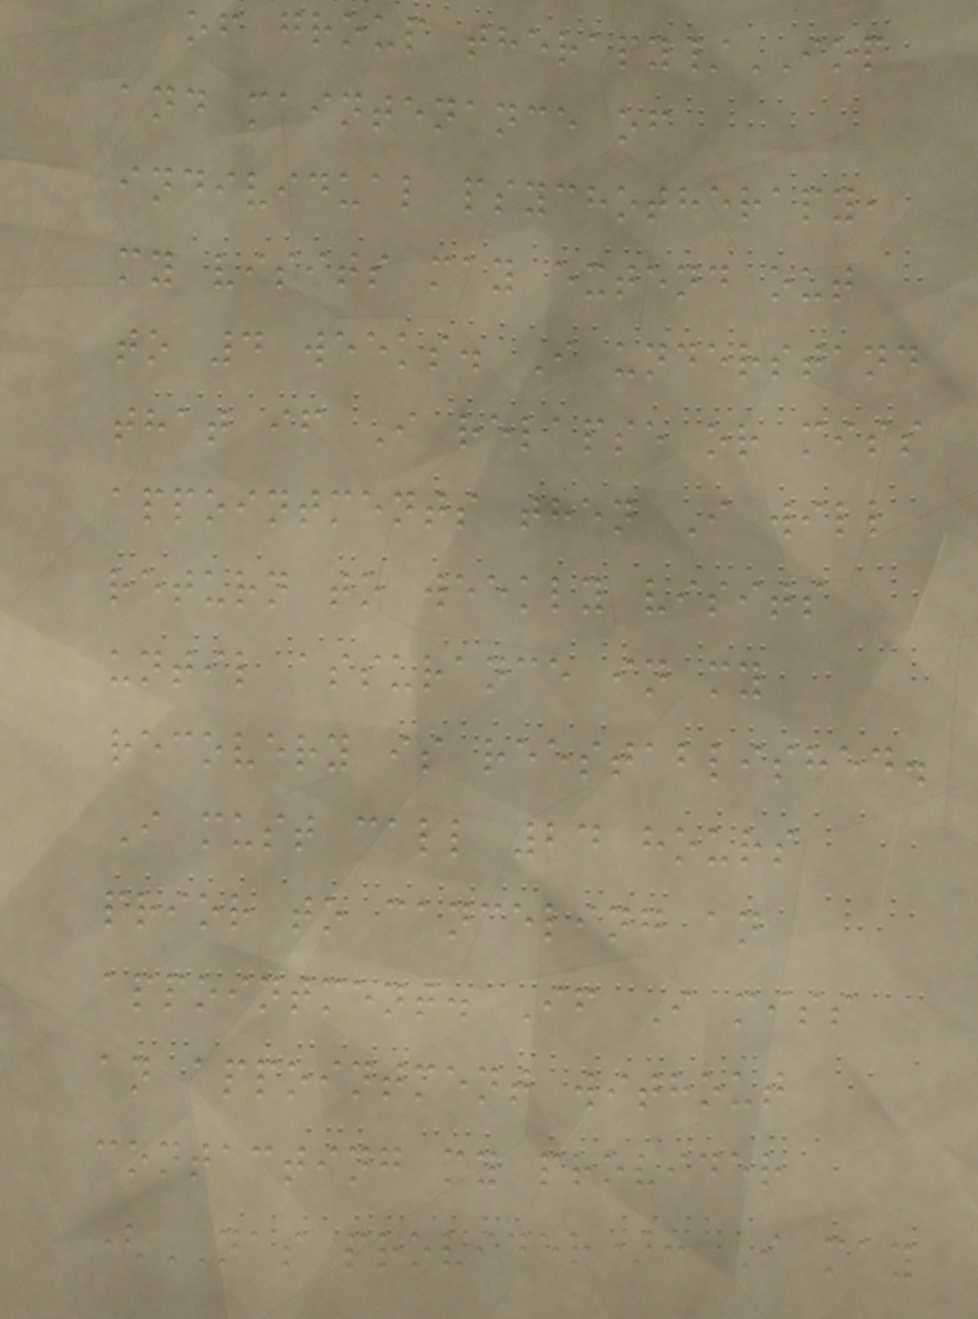of group therapy/IOP
and maintenance of
individual psychotherapy,
my visits may extend out
to 4 weeks. I understand
that if I relapse or miss
appointments then I will
return to weekly visits
until assurance in my
recovery is reestablished.
I must call 24 hours
prior to canceling an
appointment. If I miss
an appointment without
contacting my provider
(NAS provider): I may
